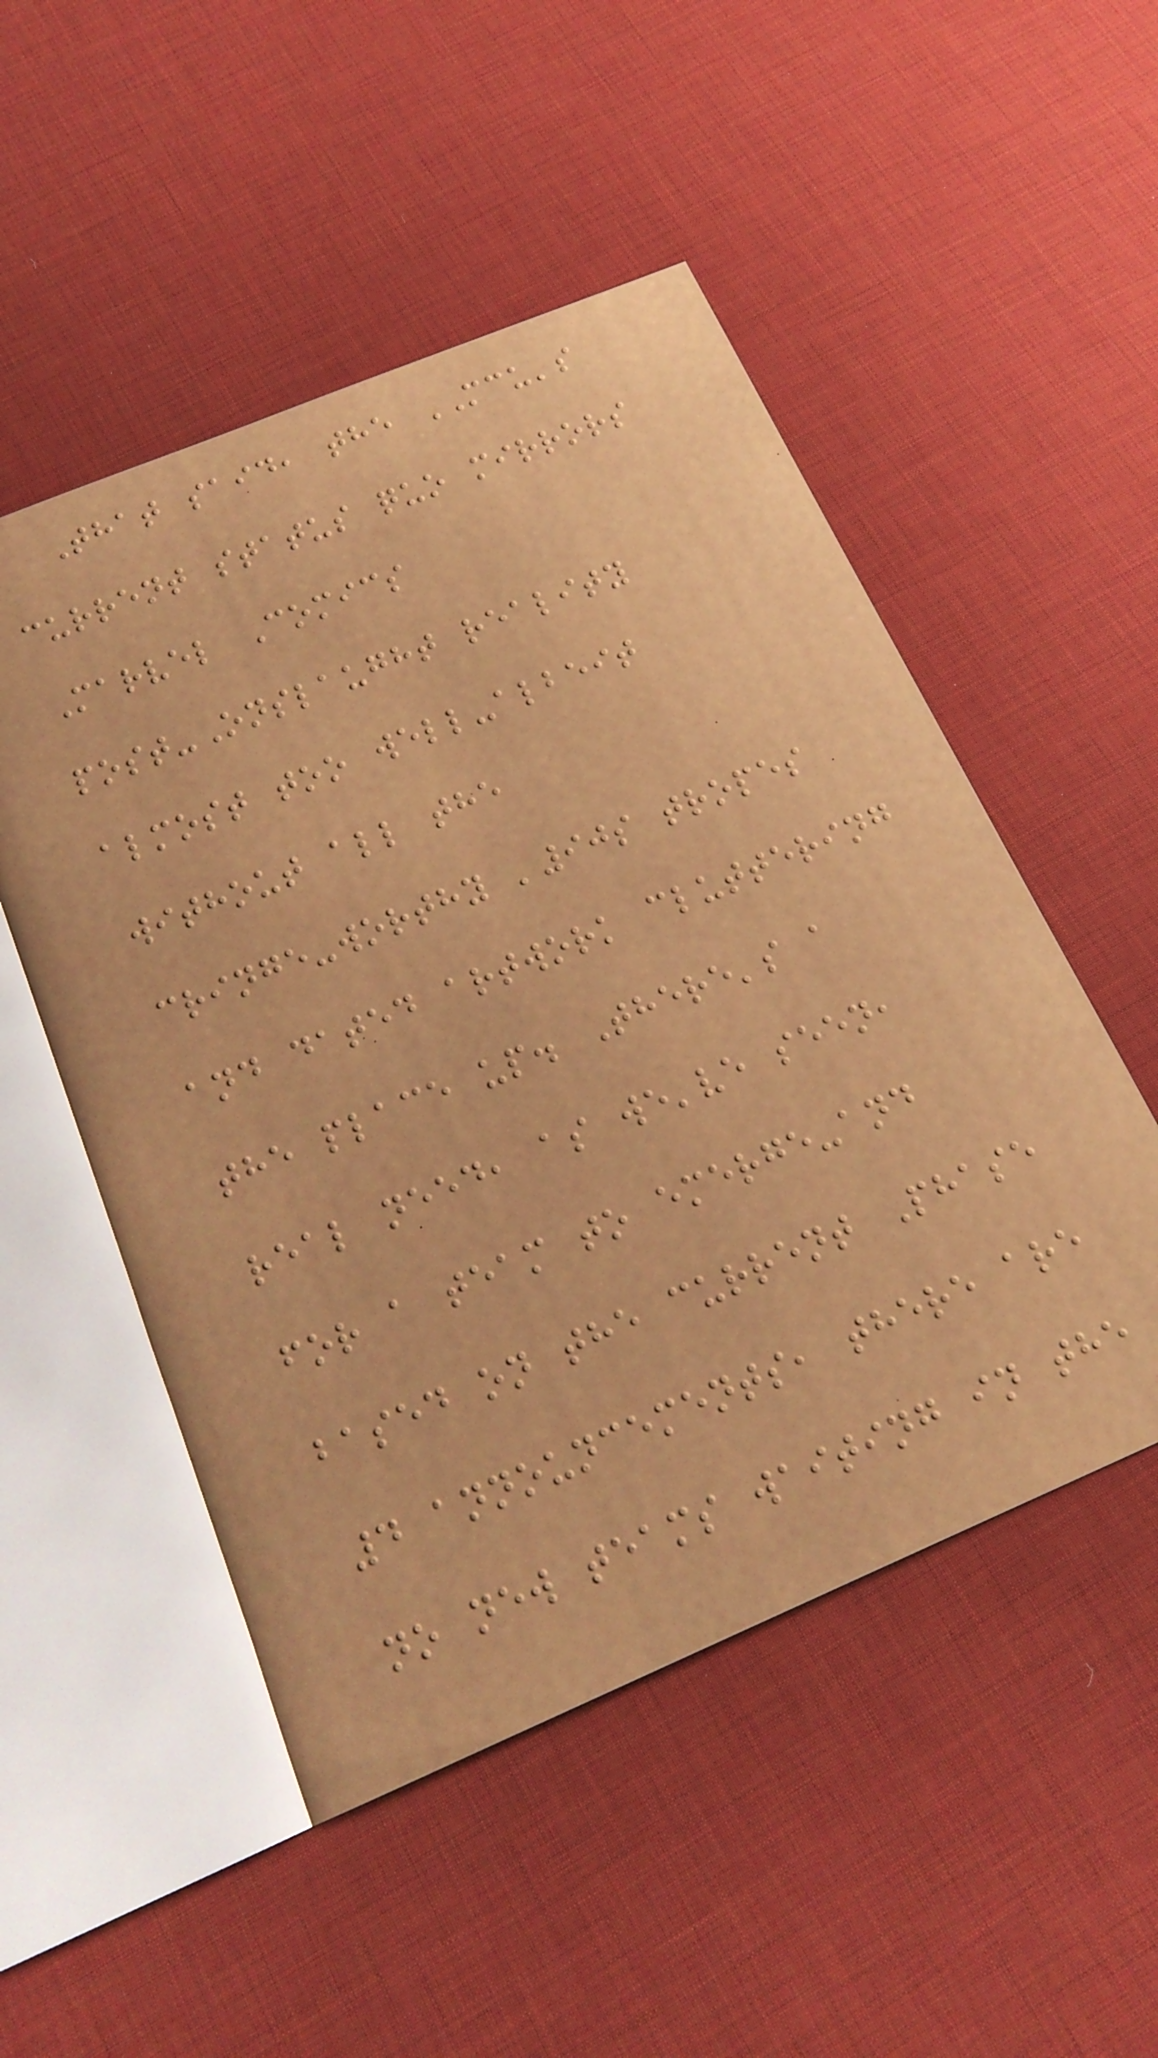That said, the MCU's
current status quo mirrors
Marvel Comics
post-Onslaught reality
almost too well-albeit
without all the
cringe-worthy '90s tropes
and dated artwork cluttering
the place up. There's a
real need, as we've seen,
for a team to emerge-and
based on the current Phase
4 announcements, there are
no new teams waiting in the
